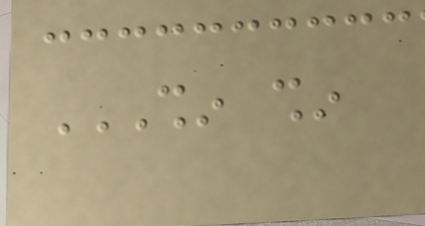SHIN SHIN
